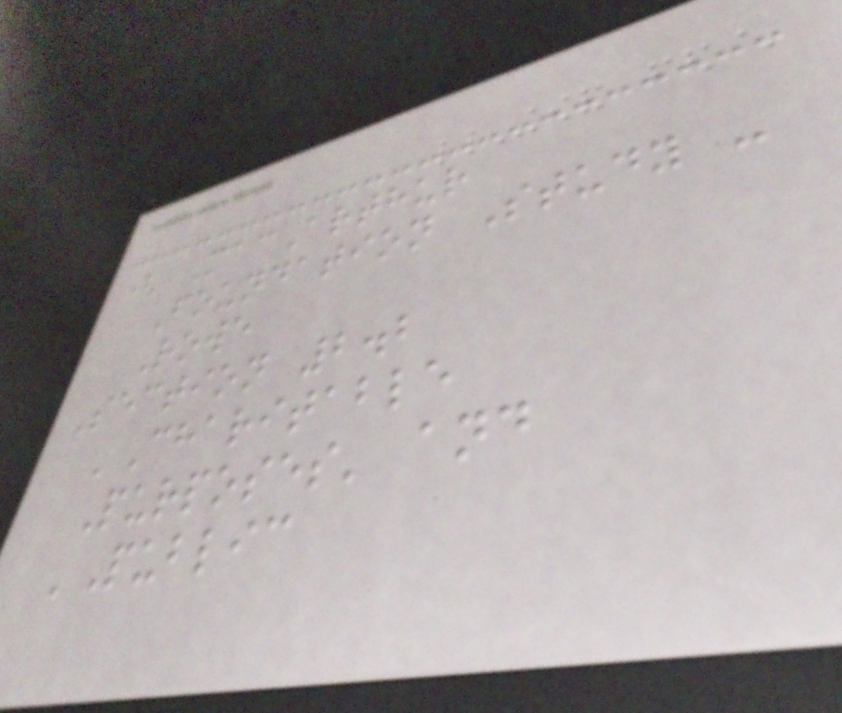( MacArthur
Foundation Study -
Rowe
Section 2.2
'Charitable
Purposes' and
'Public
